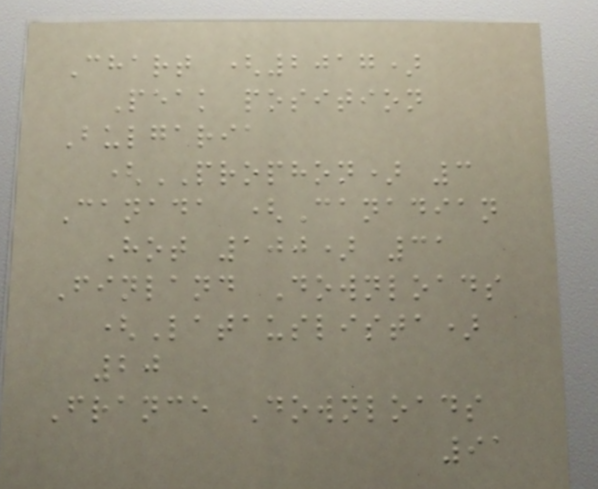Chart (2017)
Peak position
Bulgaria
(PROPHON) 3
Canada (Canadian
Hot 100) 31
Finland Downloads
(Latauslista)
20
France Downloads
91
